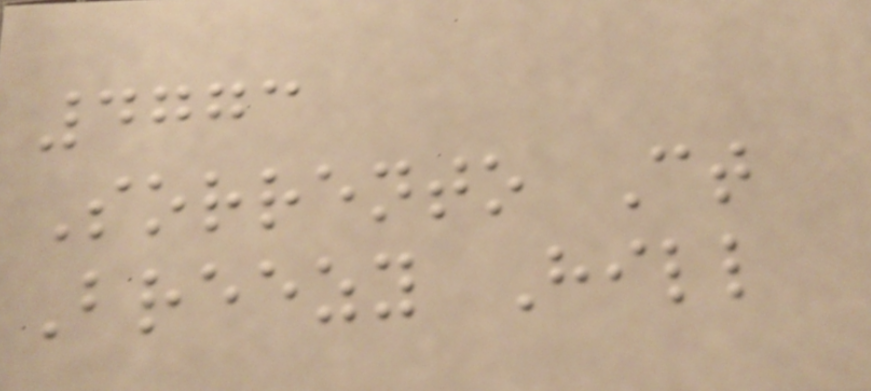4773
Sorrento Ct
Breezy Hill
